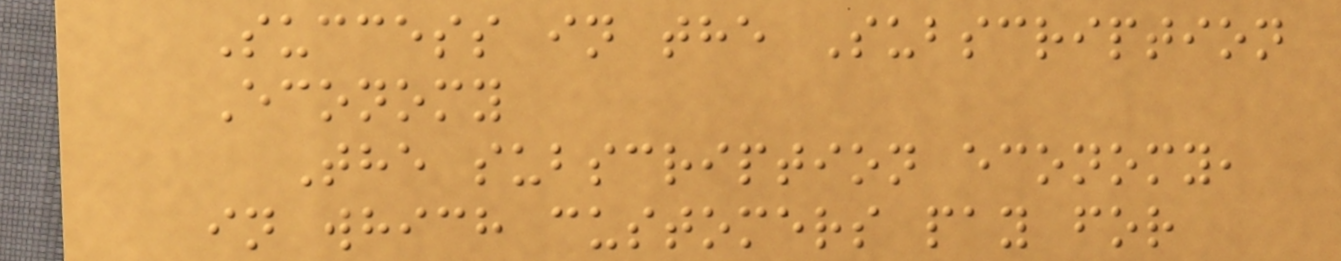Success in the Subscription
Economy
The subscription economy,
in which customers pay for
